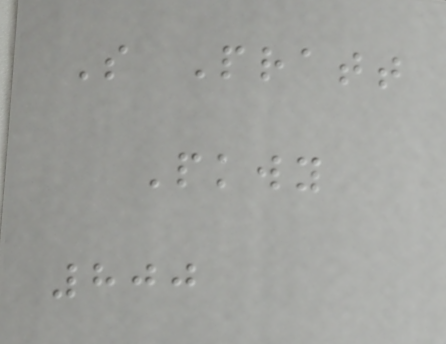S Pratt
Pkwy
800
